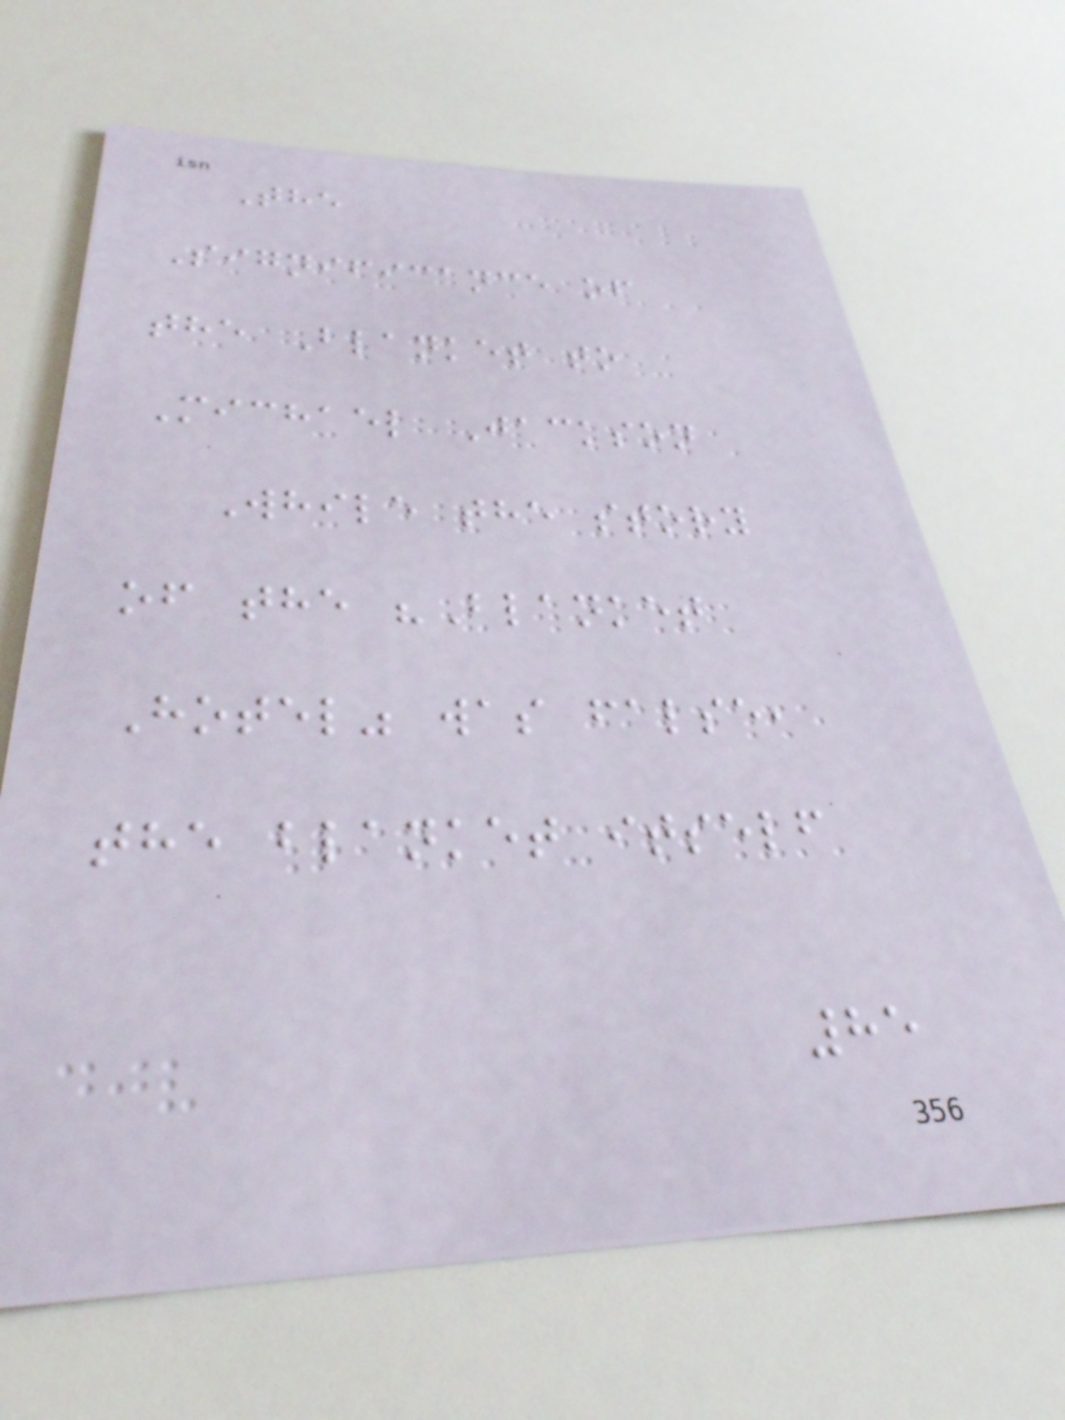The
Significance of
the Blanket to
Michael Jackson
While the story
of the "Blanket
Hotel" was false,
the blanket itself
85
